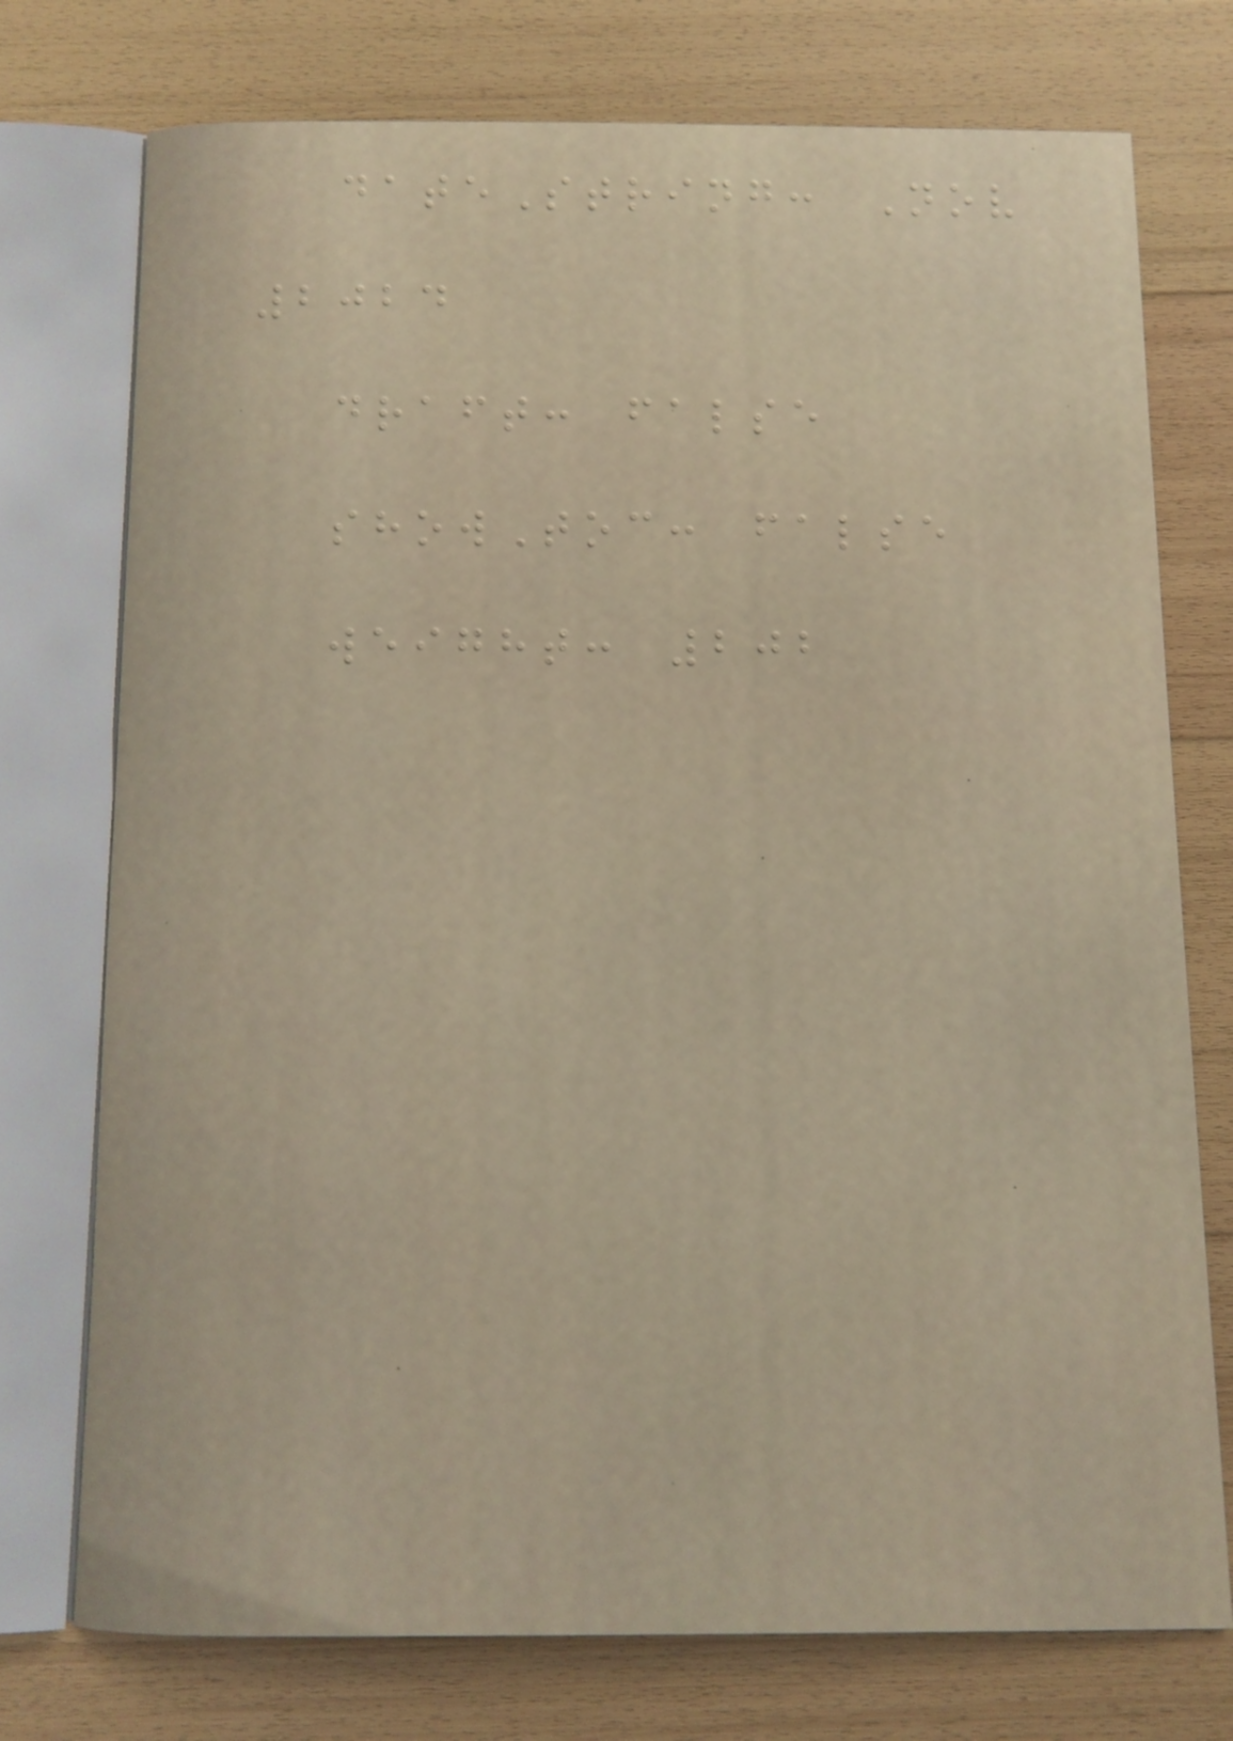dateString: Nov
2024
draft: false
showToc: false
weight: 202
